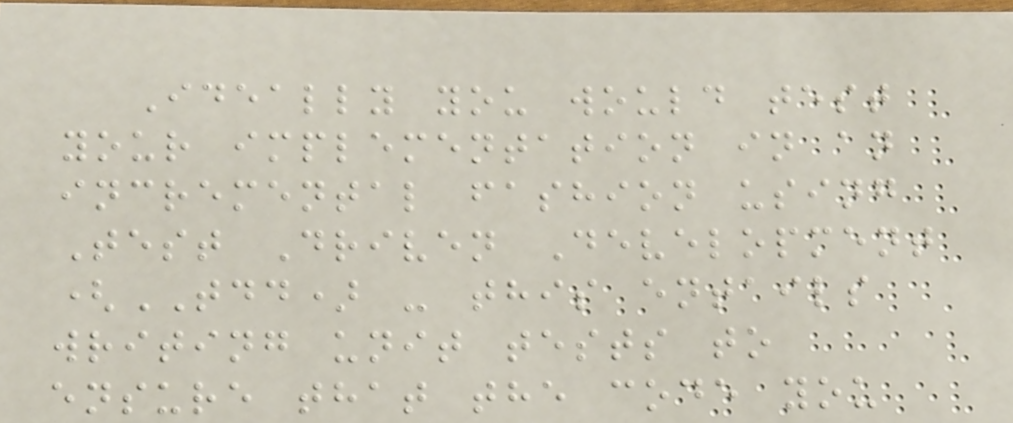Ideally you would test
your implementation in an
incremental fashion using
Test Driven Development
(TDD) - this entails
writing unit tests to
ensure that the code you
